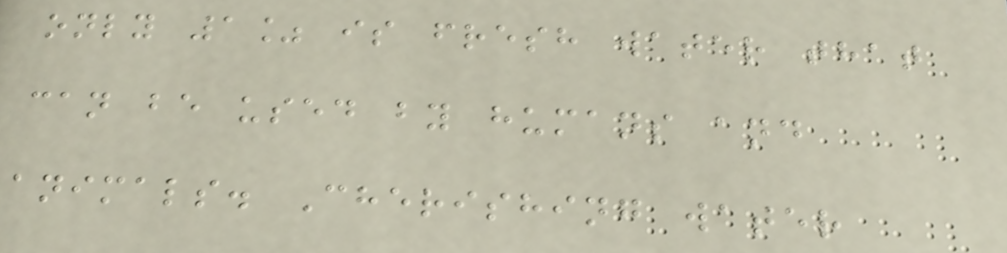only 1% is fresh water that
can be used by humans and
animals. Cherishing water
